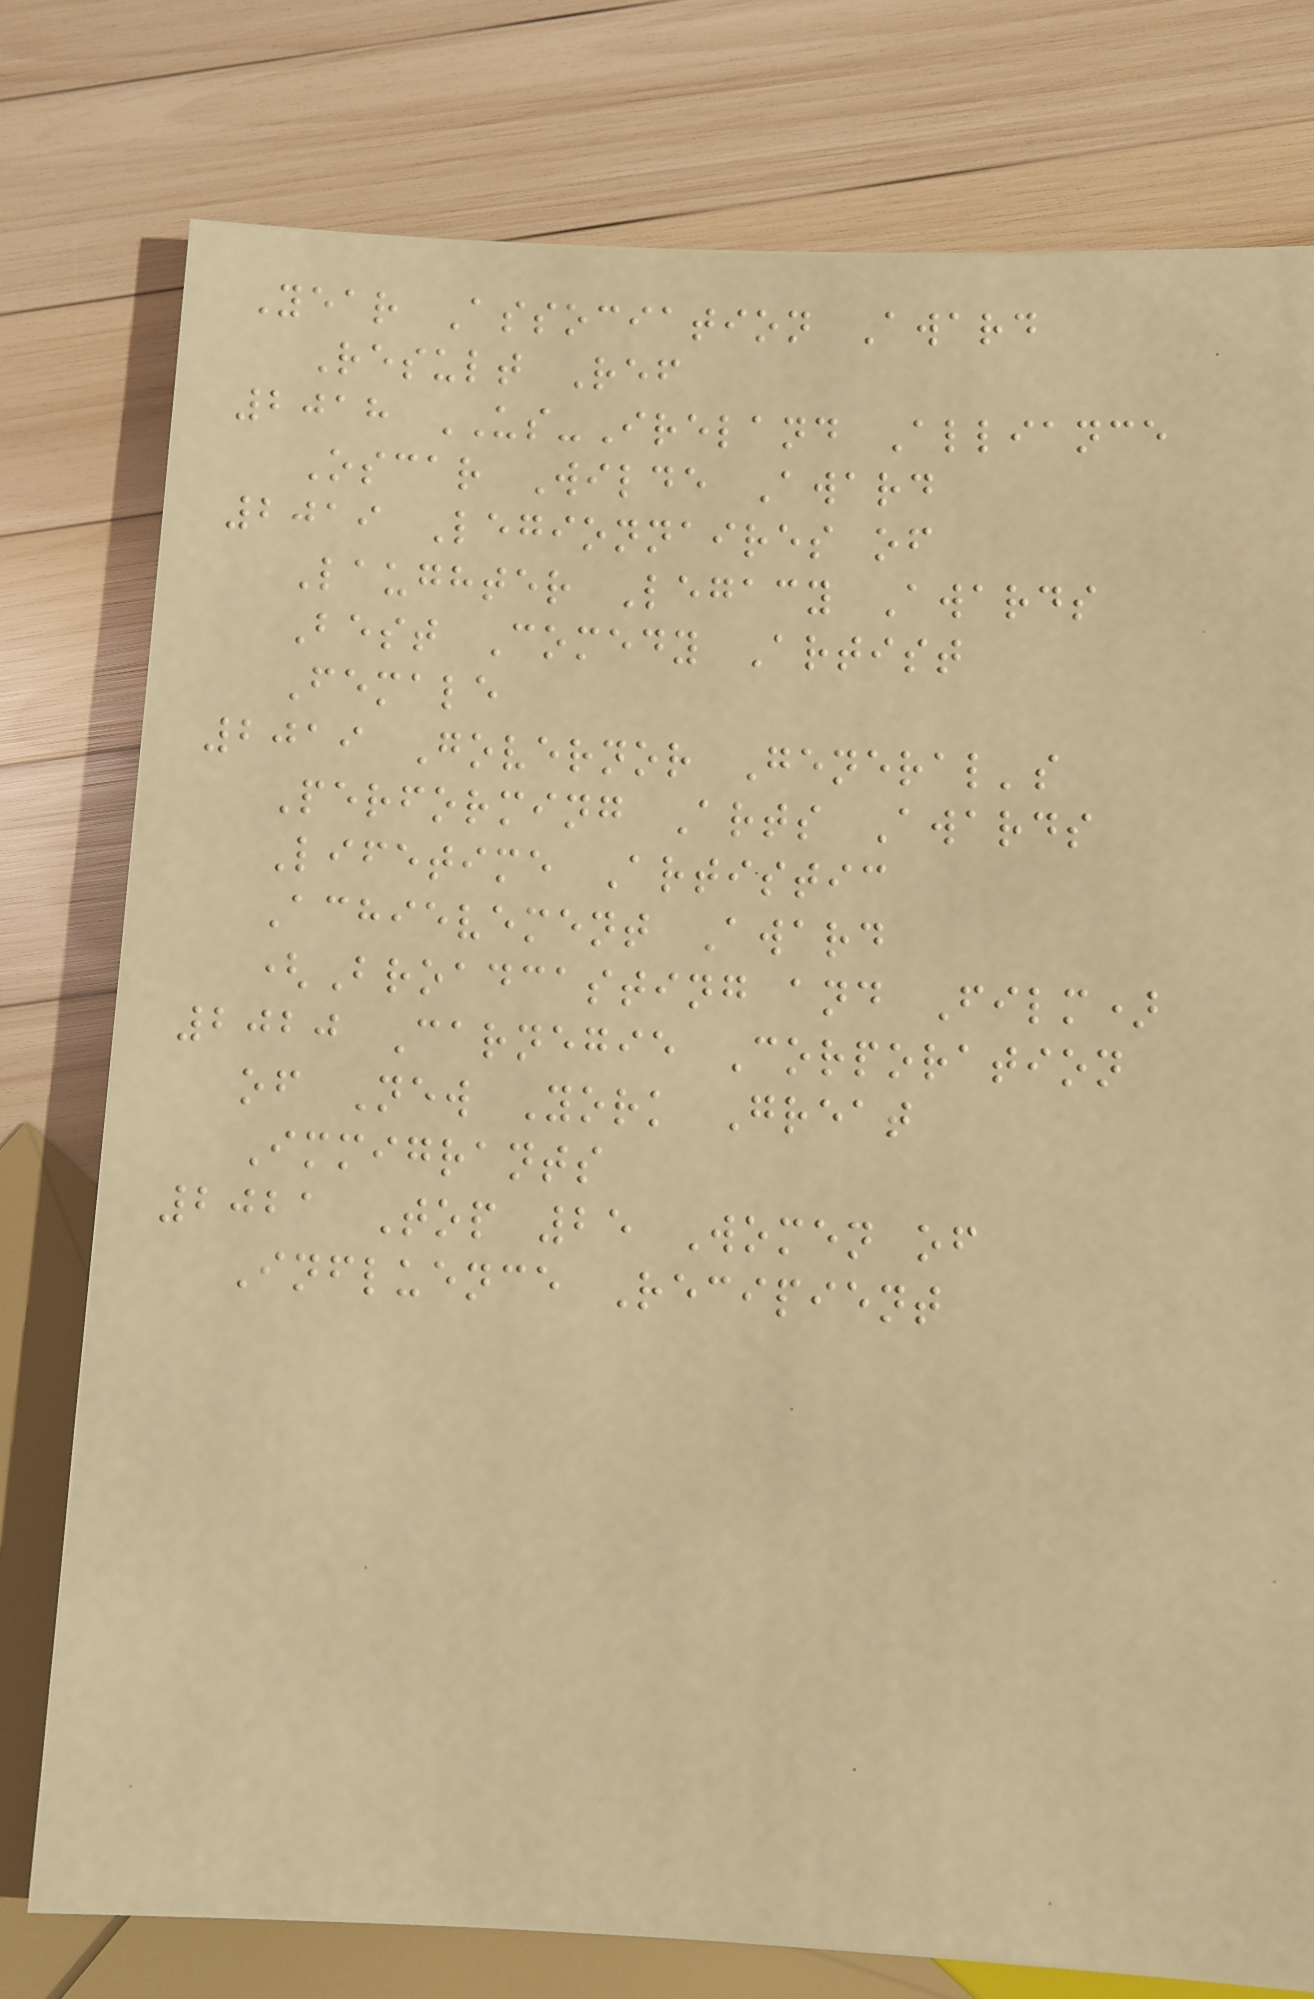Year Association Award
Result Ref
2018 US-Ireland Alliance
Oscar Wilde Award
2019 Legionnaires of
Laughter Legacy Awards
Best Comedy Artist
Female
2019 Governor General's
Performing Arts Awards
Lifetime Artistic
Achievement Award
(Broadcasting and Film)
2020 Carnegie Corporation
of New York Great
Immigrants
2021 Top 25 Women of
Influence Recipient
